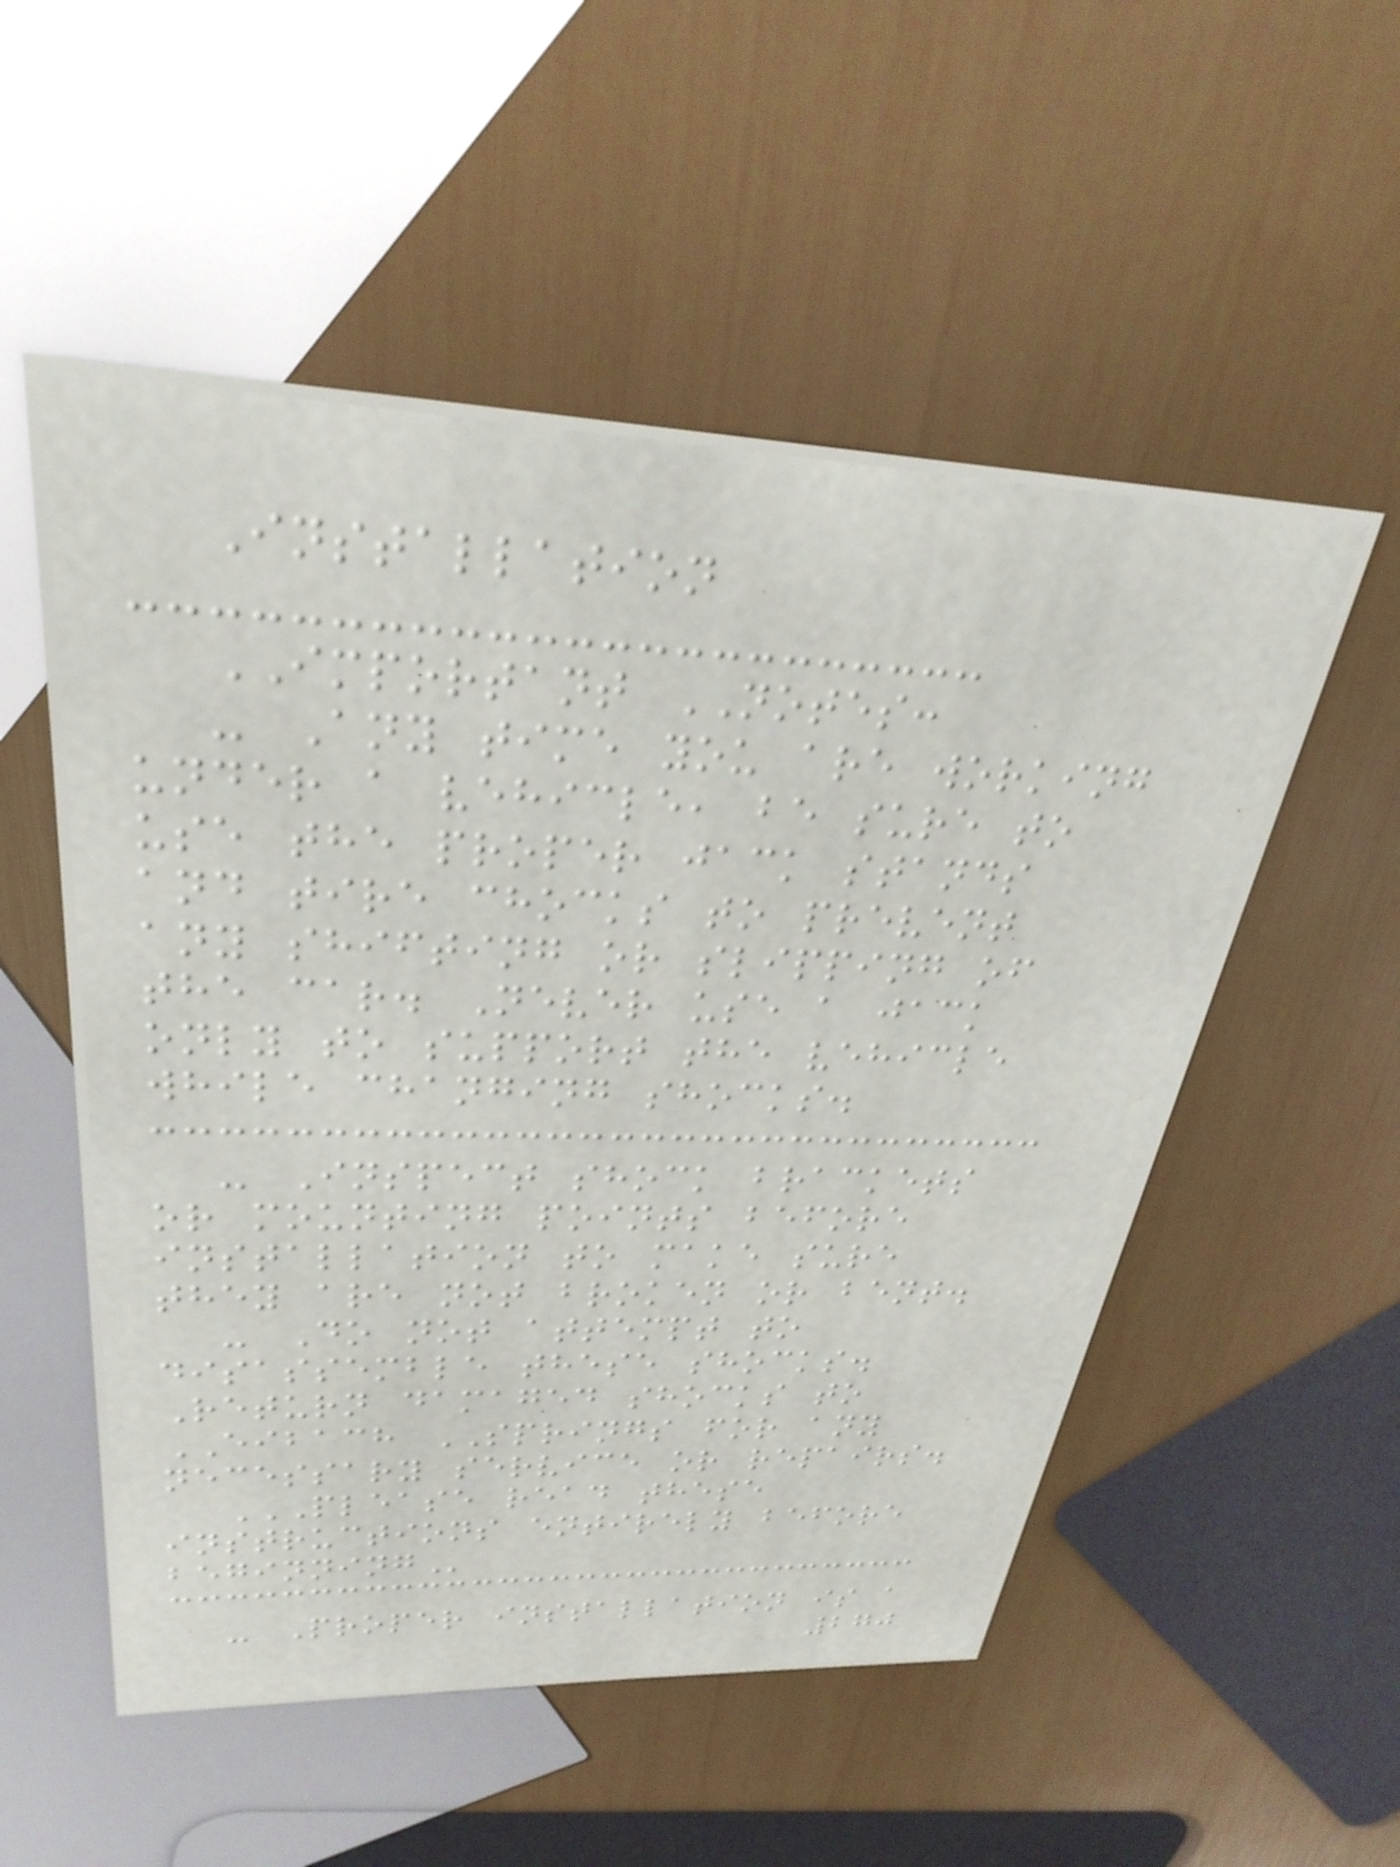Installation
IMPORTANT NOTES:
- Any time you are working
under a vehicle, be sure to
use the proper jack stands
and tire chocks to prevent
any shifting or slipping of
the car. Never use a jack
only to support the vehicle
while changing shocks.
- Inspect shock brackets
or mounting points before
installation to make sure
they are not broken or bent.
- Do not attempt to
disassemble these shocks.
Return damaged shocks to
EIBACH SPRINGS for any
necessary service or repairs.
PLEASE READ THESE
INSTRUCTIONS ENTIRELY BEFORE
BEGINNING
- Proper installation is a
270
